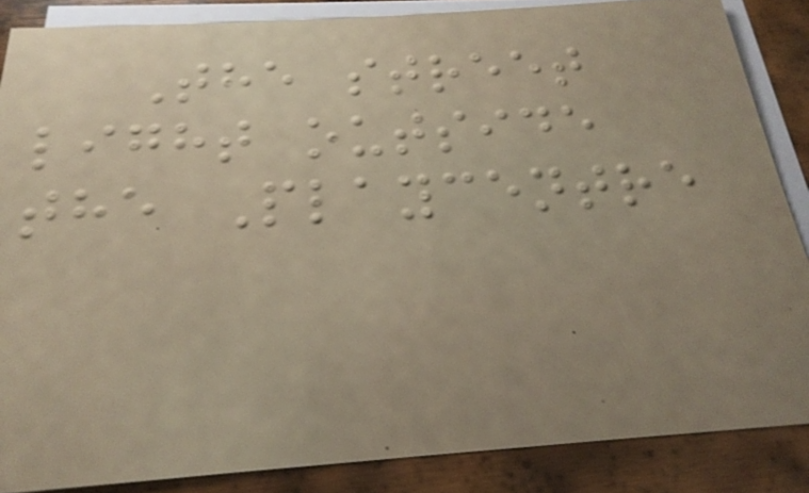The street
light outside
the Playcentre
